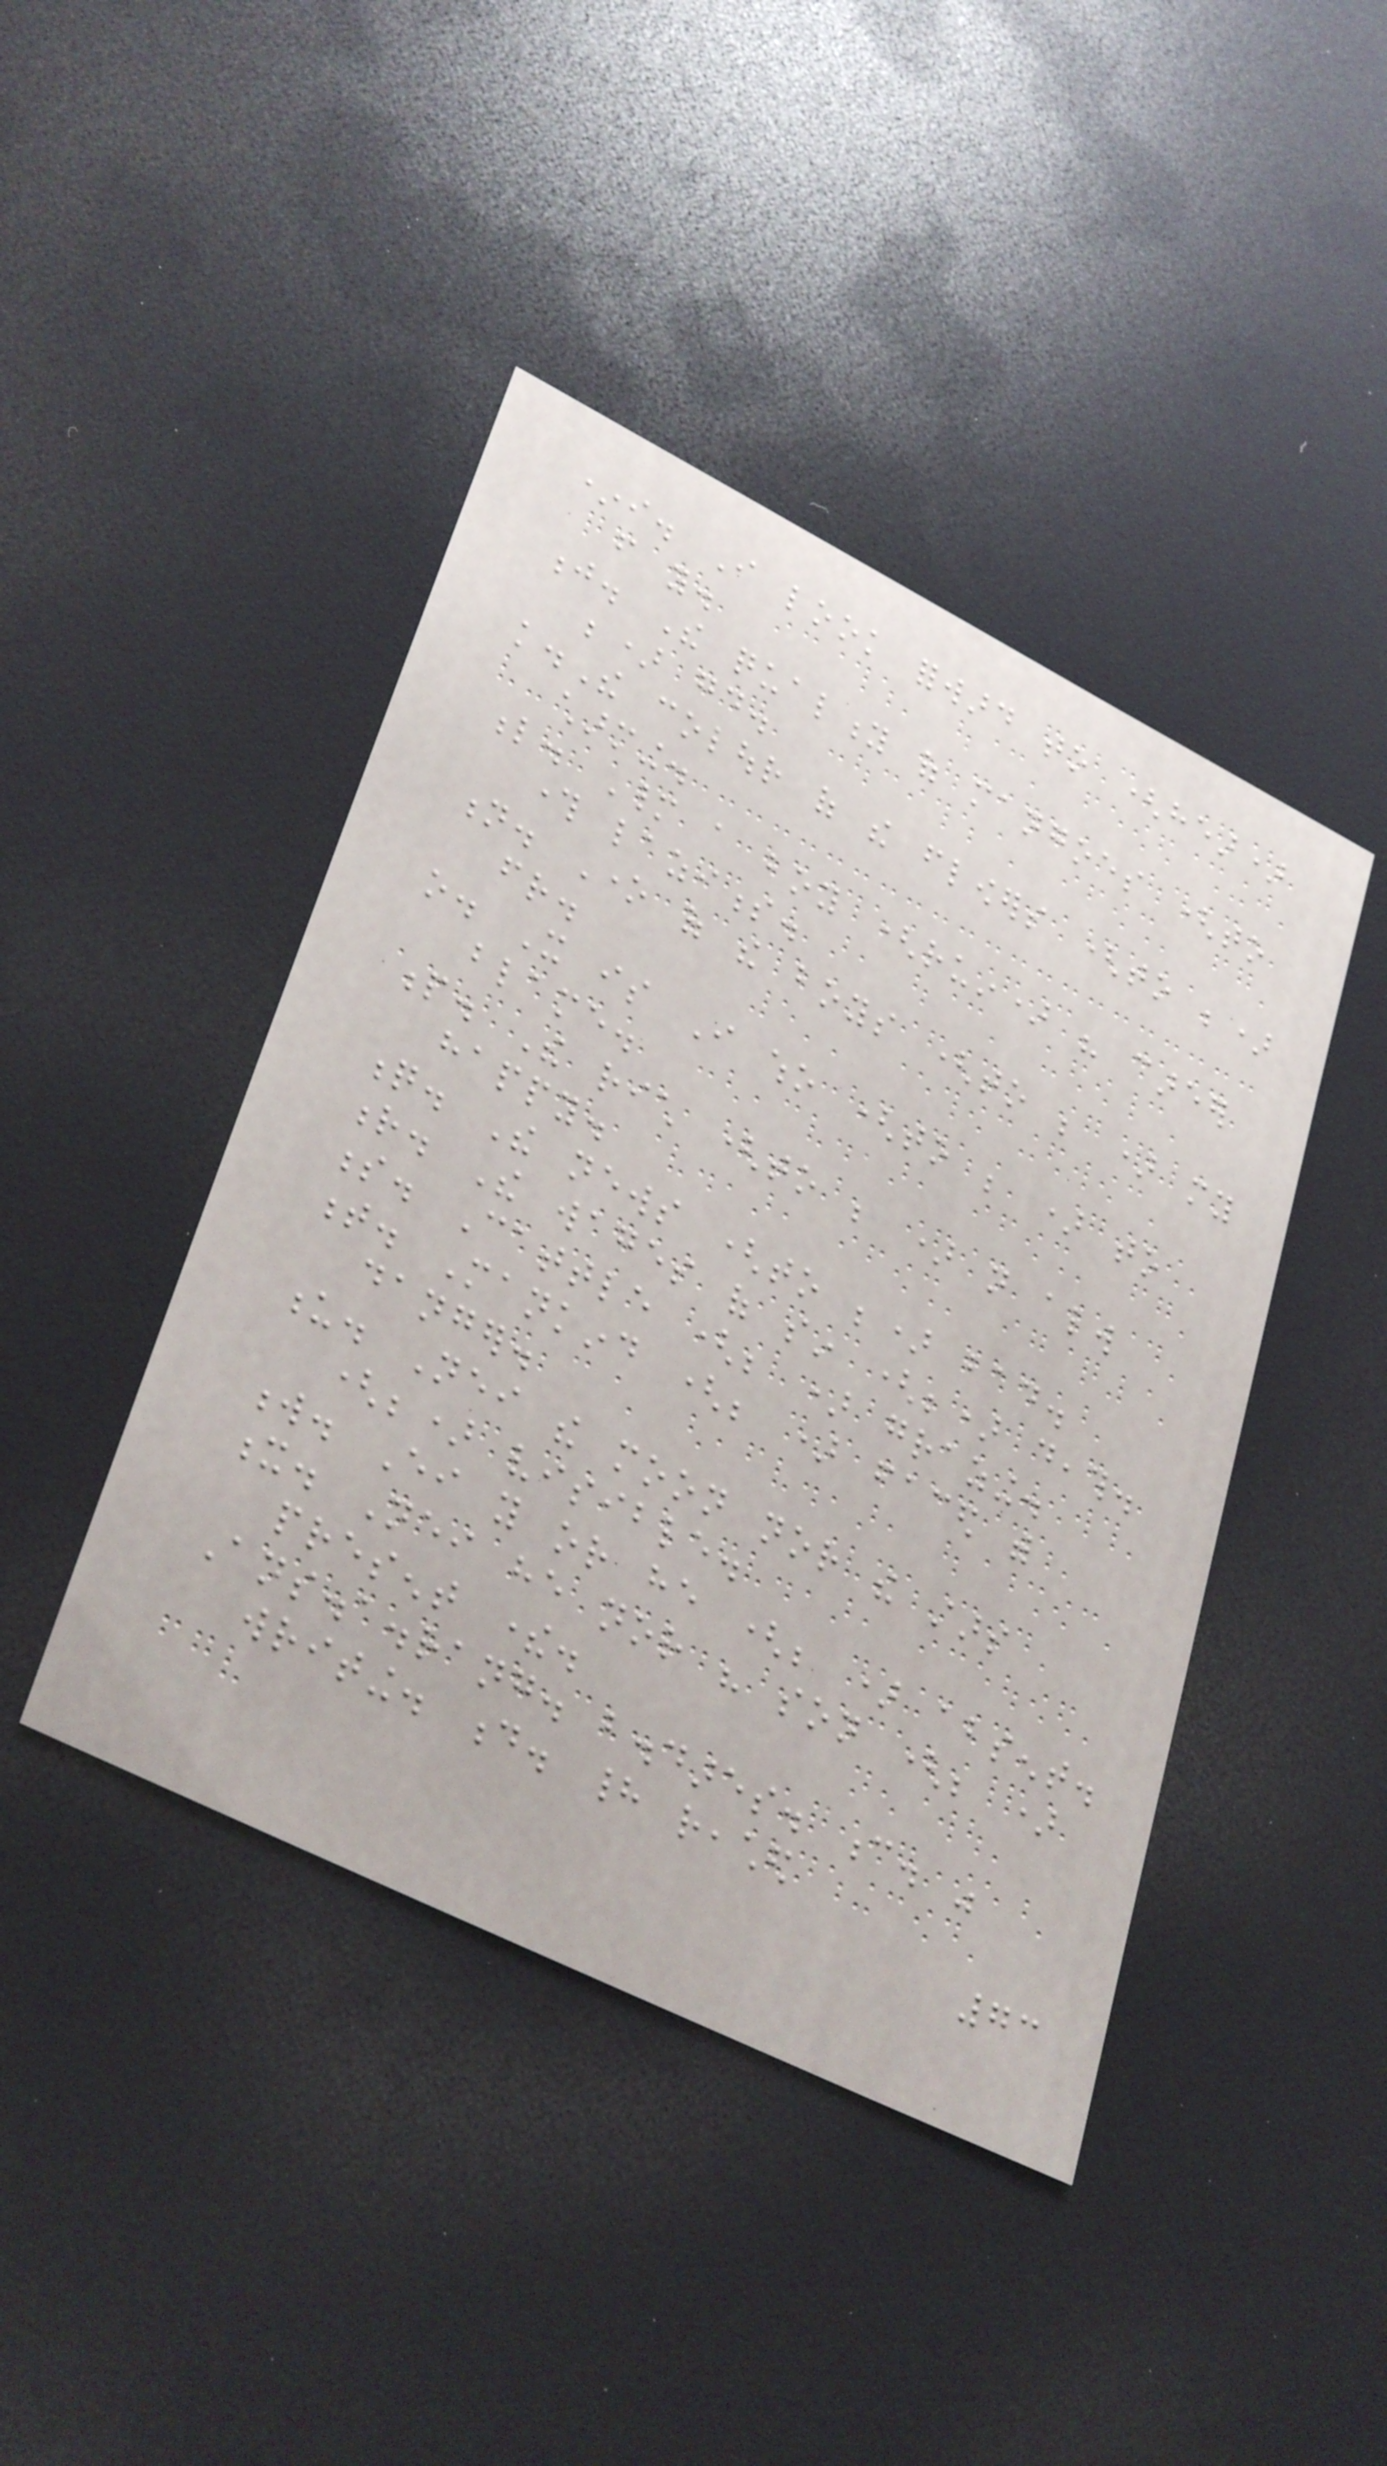*i. I look forward to (hear)
from you.
j. The quality of mangoes (to
be) good.
k.The colour of the flowers (to be)
charming.
l. Many a boy (ruin) his career
through laziness.
n. One of the boys (to be ) my
friend.
o. It is I who (to be ) to
blame.
p. The rich (to be ) not always
happy.
q. The news (to be) bad.
r. The wages of sin (be) death.
s. Cattle (be ) grazing.
t. Mankind (be ) faced with
danger.
u. Neither the moon nor the stars
(be) visible.
w. Either you or he (be ) absent.
x. Neither he nor his son (be )
present there.
Ans.a.rang. b.dares. c. was
writing. d. had reached
73
